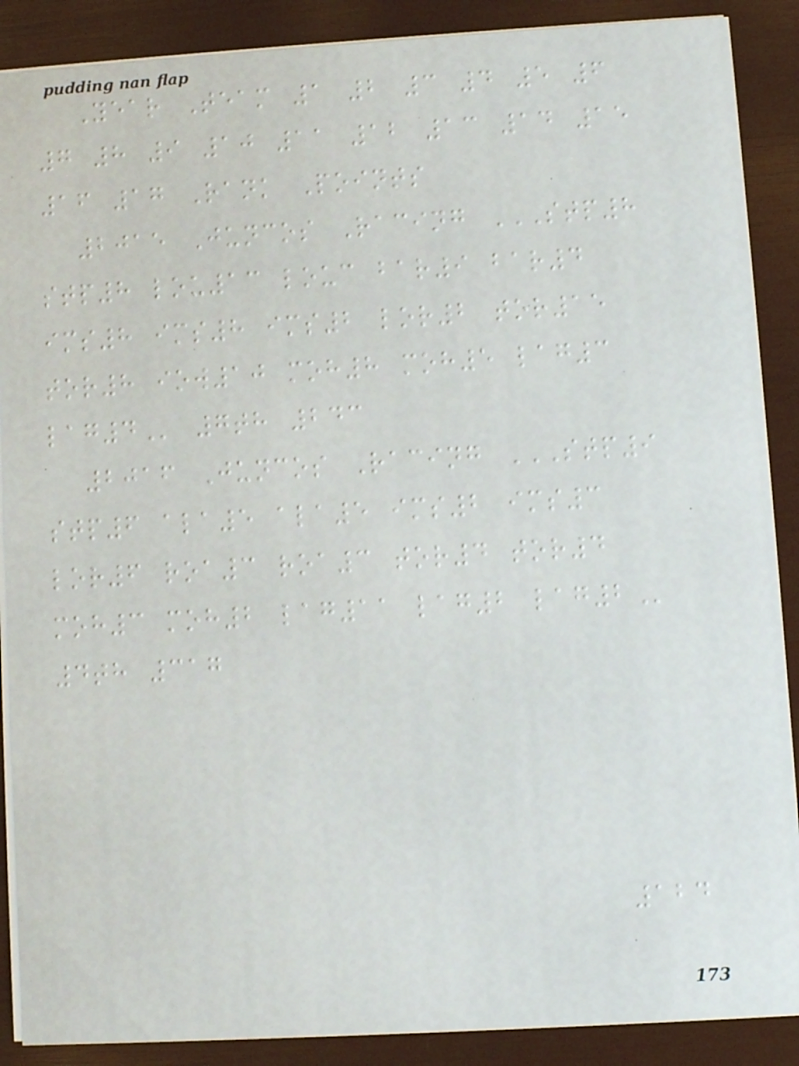Year Team 1 2 3 4 5 6
7 8 9 10 11 12 13 14 15
16 17 Rank Points
2015 Juncos Racing STP8
STP8 LOU13 LOUC BAR9 BAR4
IMS8 IMS8 IMS2 LOR2 TOR15
TOR8 IOW10 MOH8 MOH5 LAG3
LAG4 7th 243
2016 Juncos Racing STP9
STP6 ALA5 ALA5 IMS2 IMS3
LOR6 ROA3 ROA3 TOR4 TOR4
MOH3 MOH2 LAG11 LAG2 LAG2
4th 317
124
